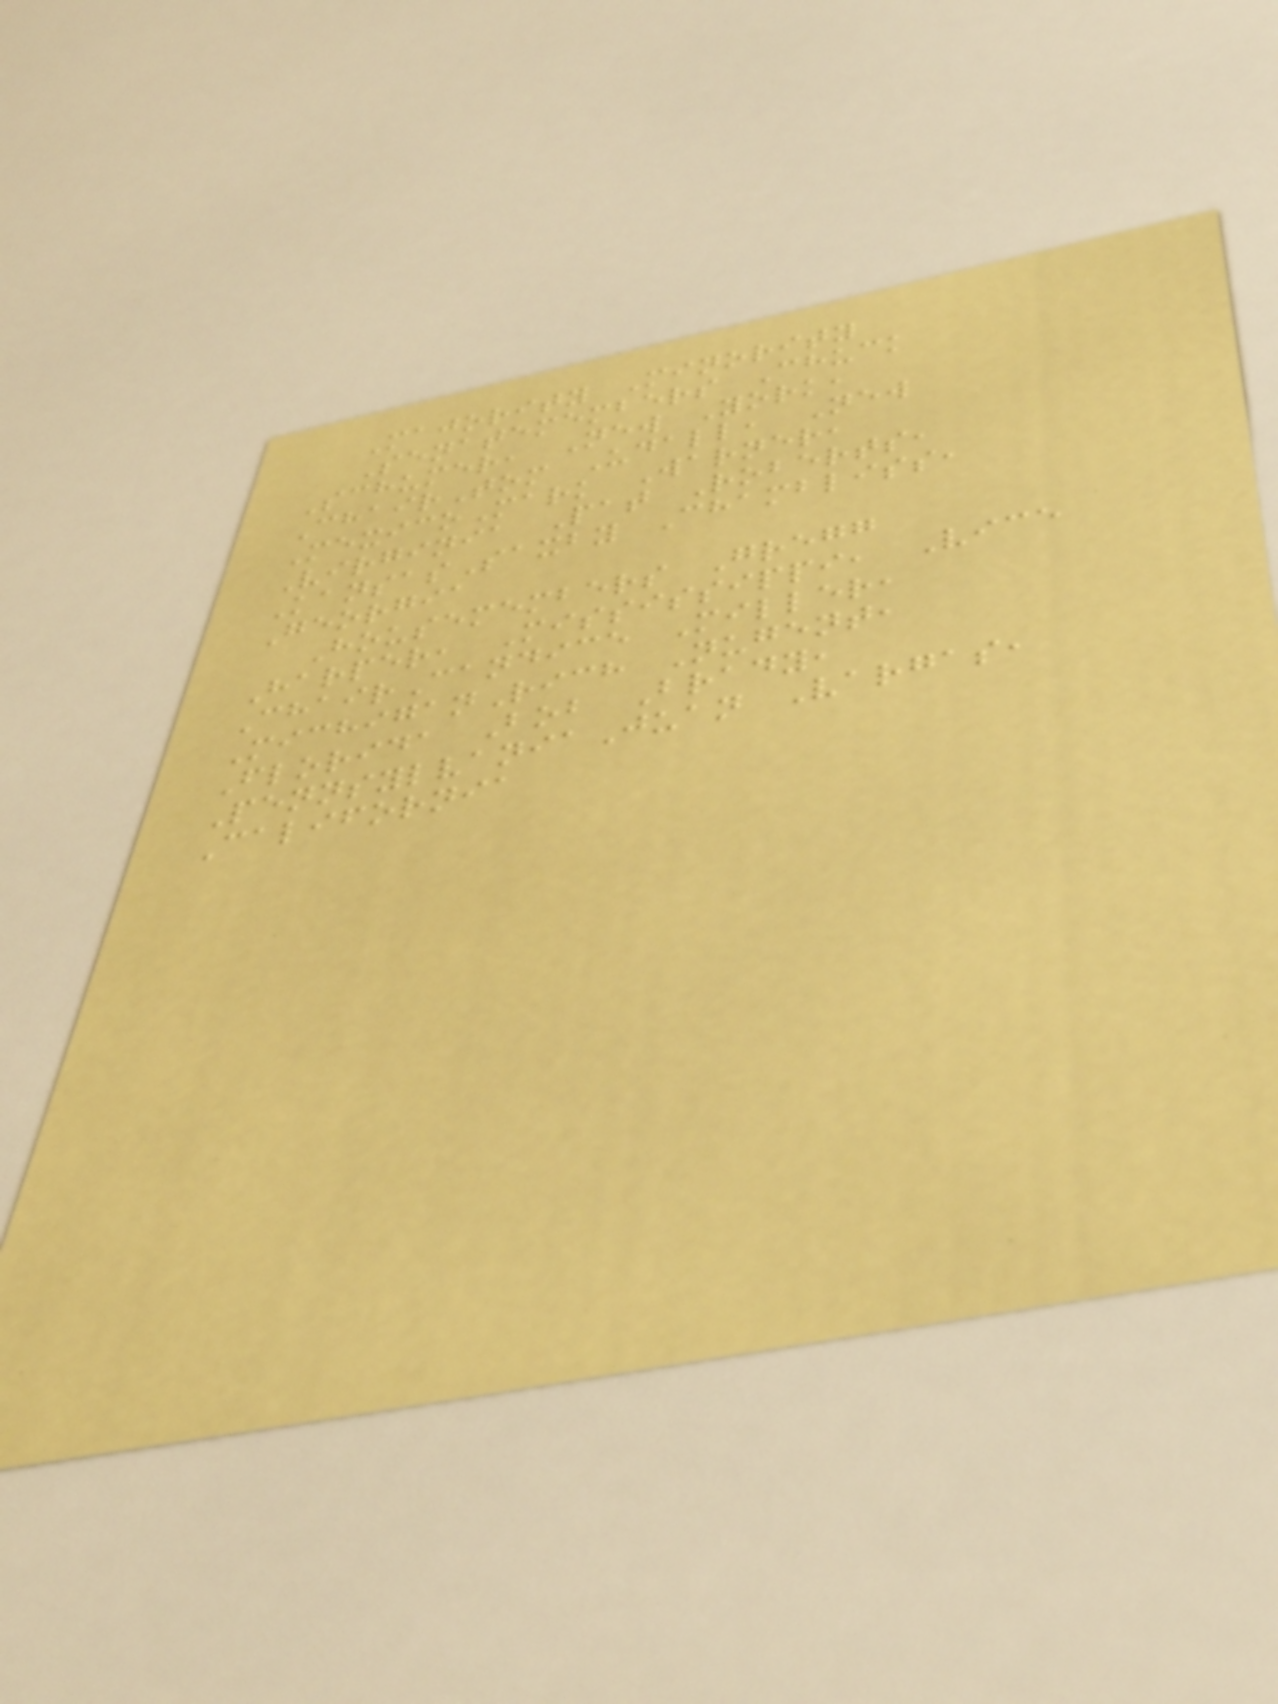Majority Minority
Senatemembers Chuck
Schumer, New York,
ChairTom Udall, New
MexicoMark Warner,
Virginia Pat Roberts,
KansasSaxby Chambliss,
Georgia
Housemembers Gregg
Harper, Mississippi, Vice
ChairCandice Miller,
MichiganRich Nugent,
Florida Bob Brady,
PennsylvaniaJuan Vargas,
California
